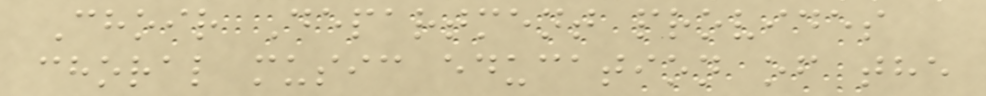Choir Department provides
choral music education of the
